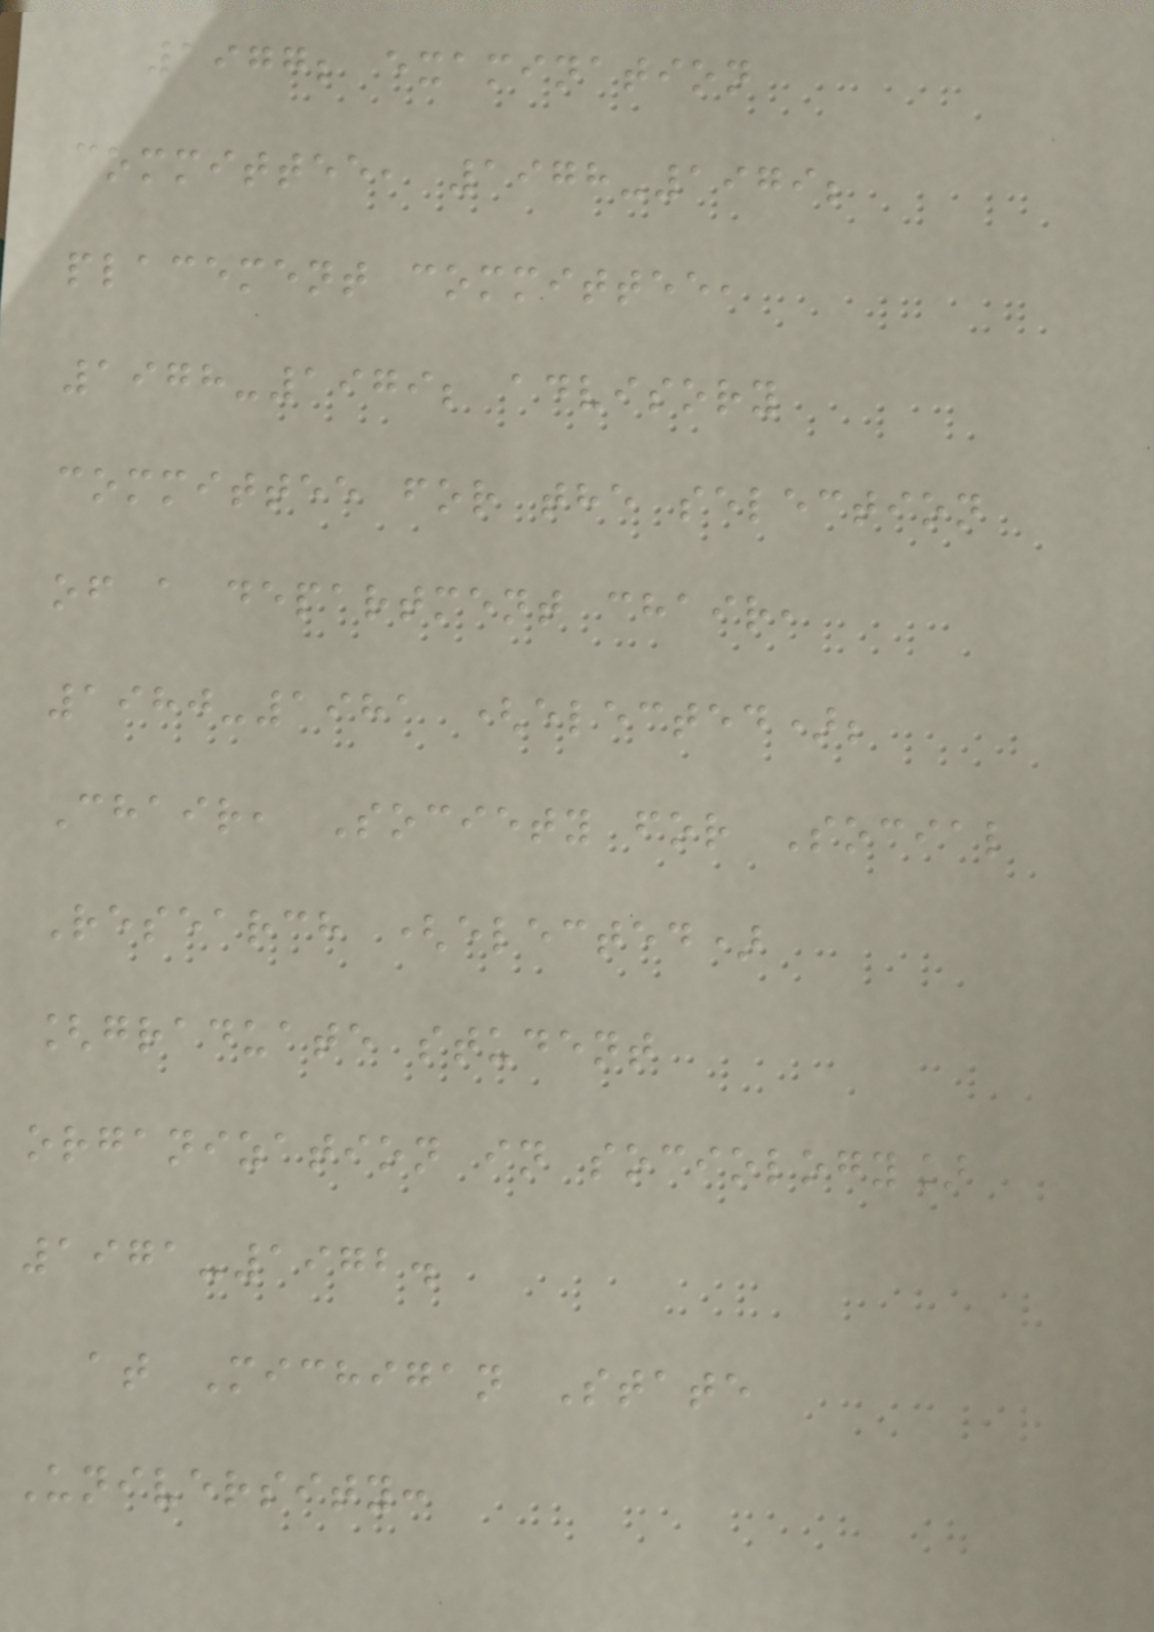1977; examination
committee, 1978-1979;
placement committee,
1978-1979; advisory
committee for the selection
of a department chair,
1980-1981 (elected);
Chair, Society for Social
Research (elected)
[graduate student
organization in sociology]
1971-1972.
at Michigan State
University:
